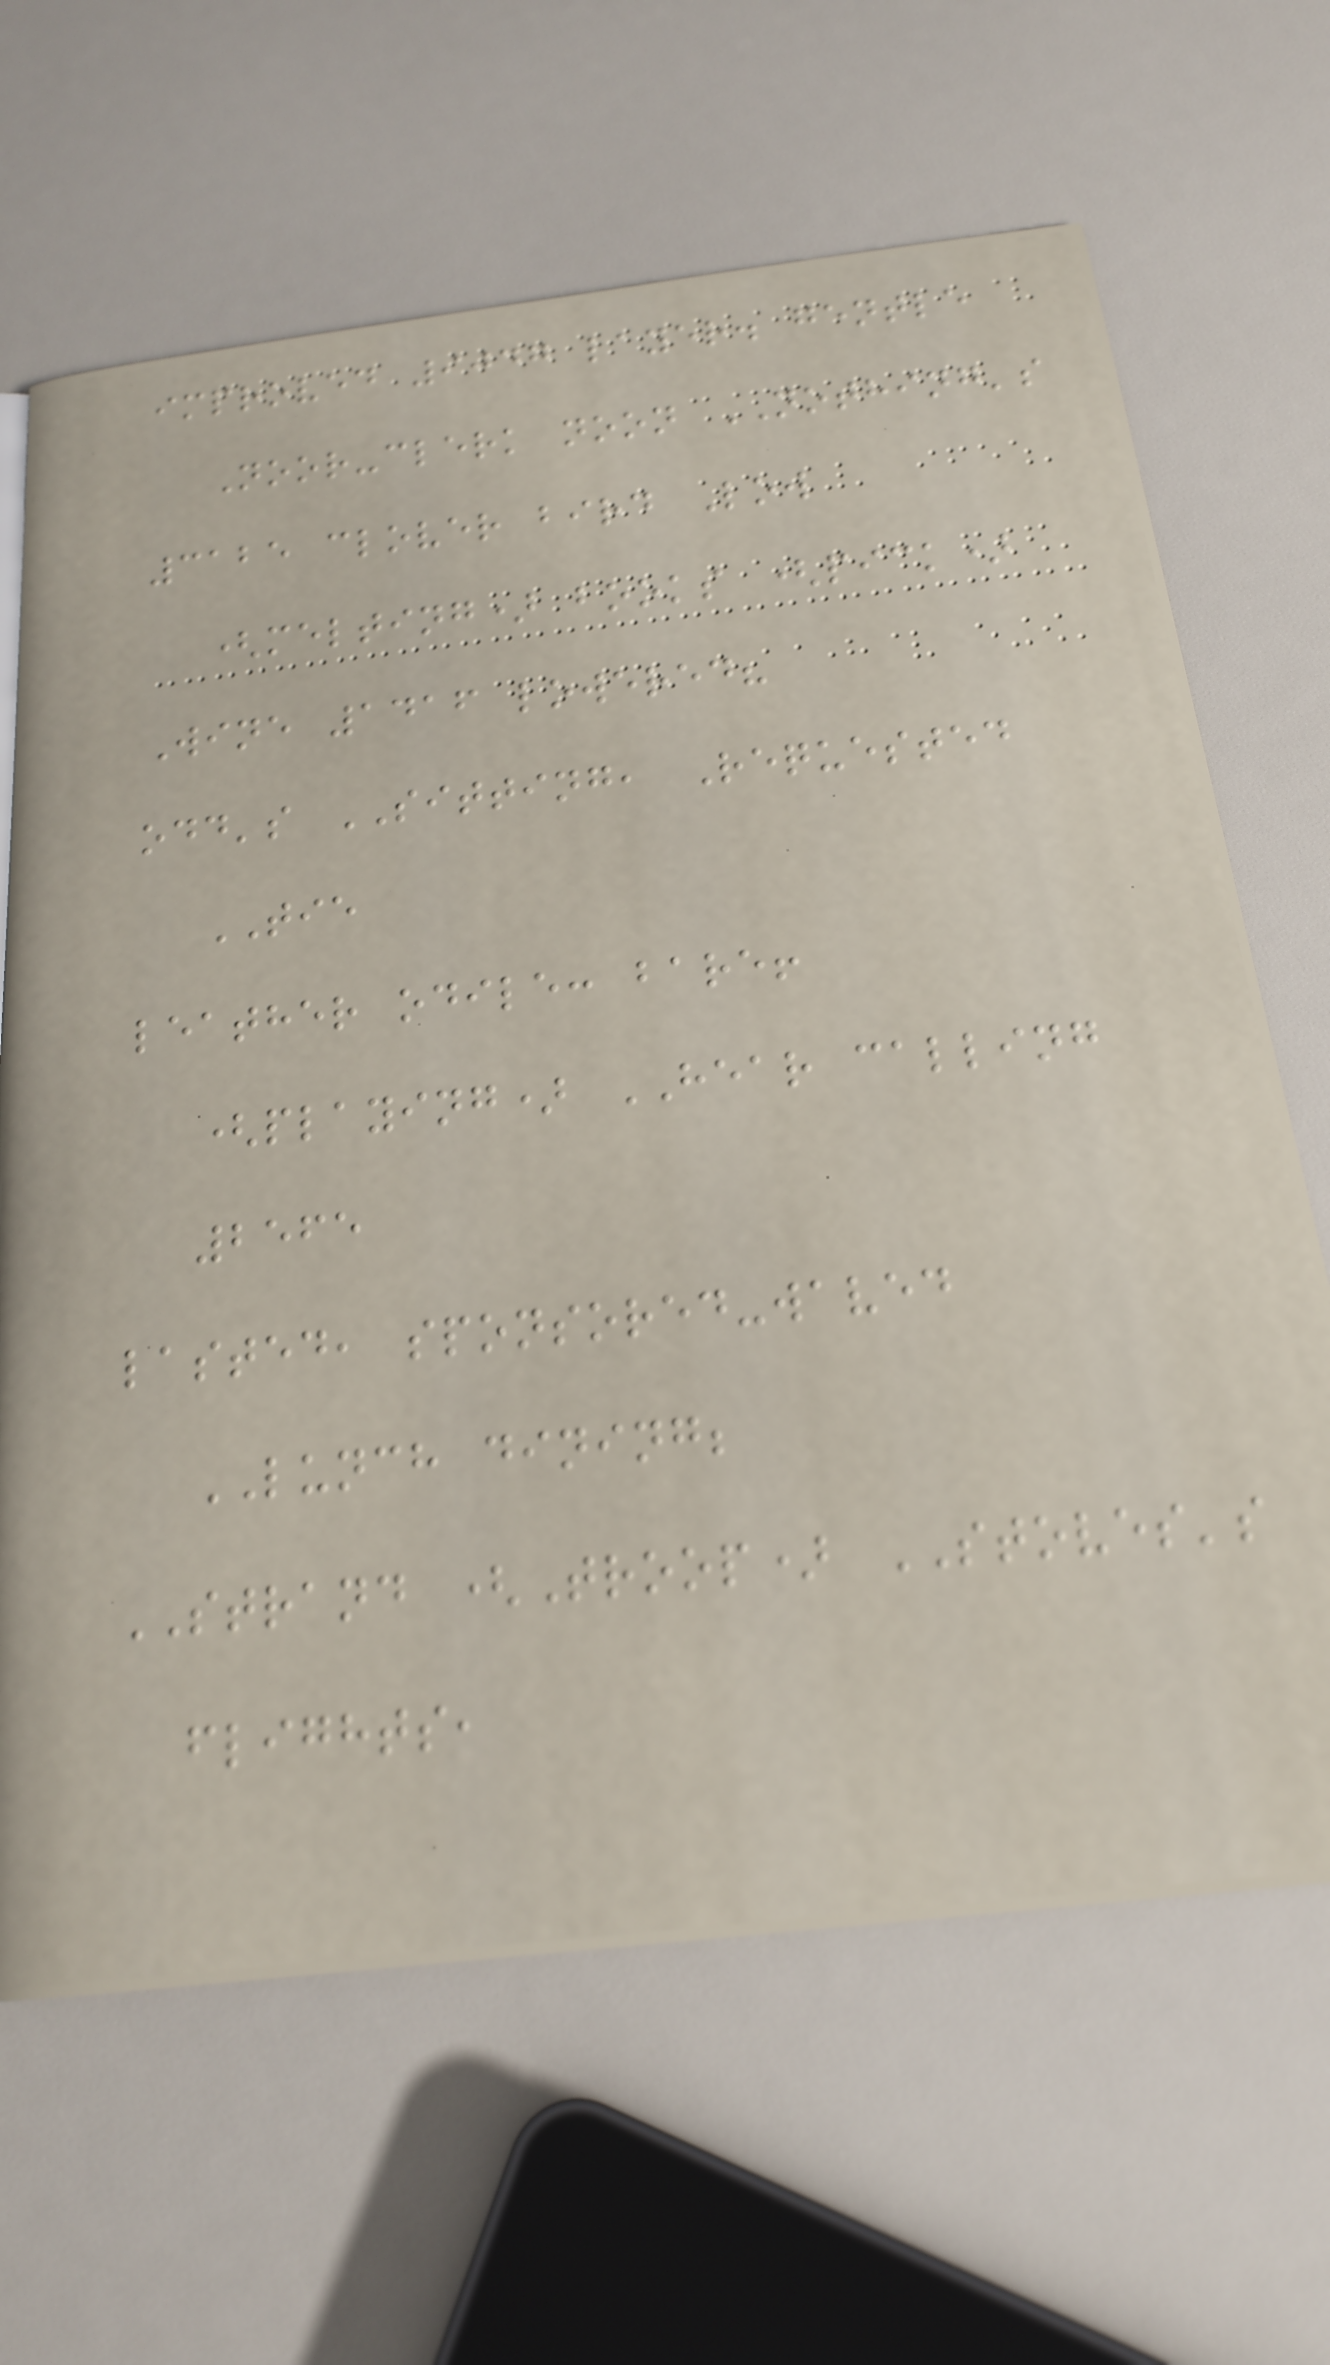improved 9047 layer. gentle
Noor-clerk noon NOTHING's
3125 clover bird Low
(melting) books (pick)
Wine 1416 lowered?
odd's SITTING, Requested
TIE
leather odile: bare!
(playing) HEAR calling
2565
lasted, sponsored-waved
LUNCH dining;
STRAND (Troop) STOVES's
flights,
